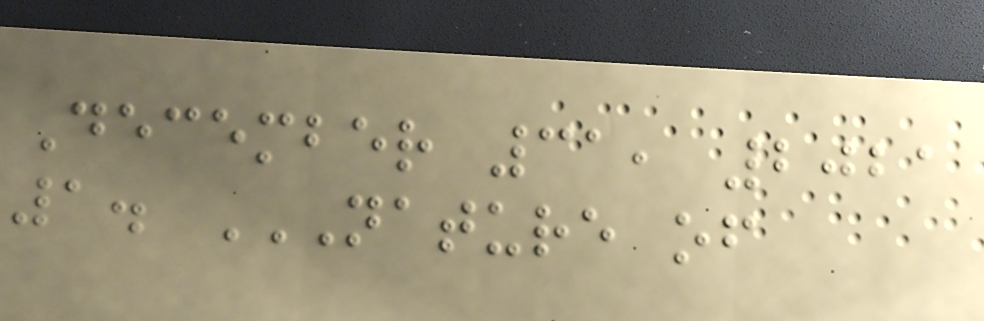December 31, 2021
1. NATURE OF
